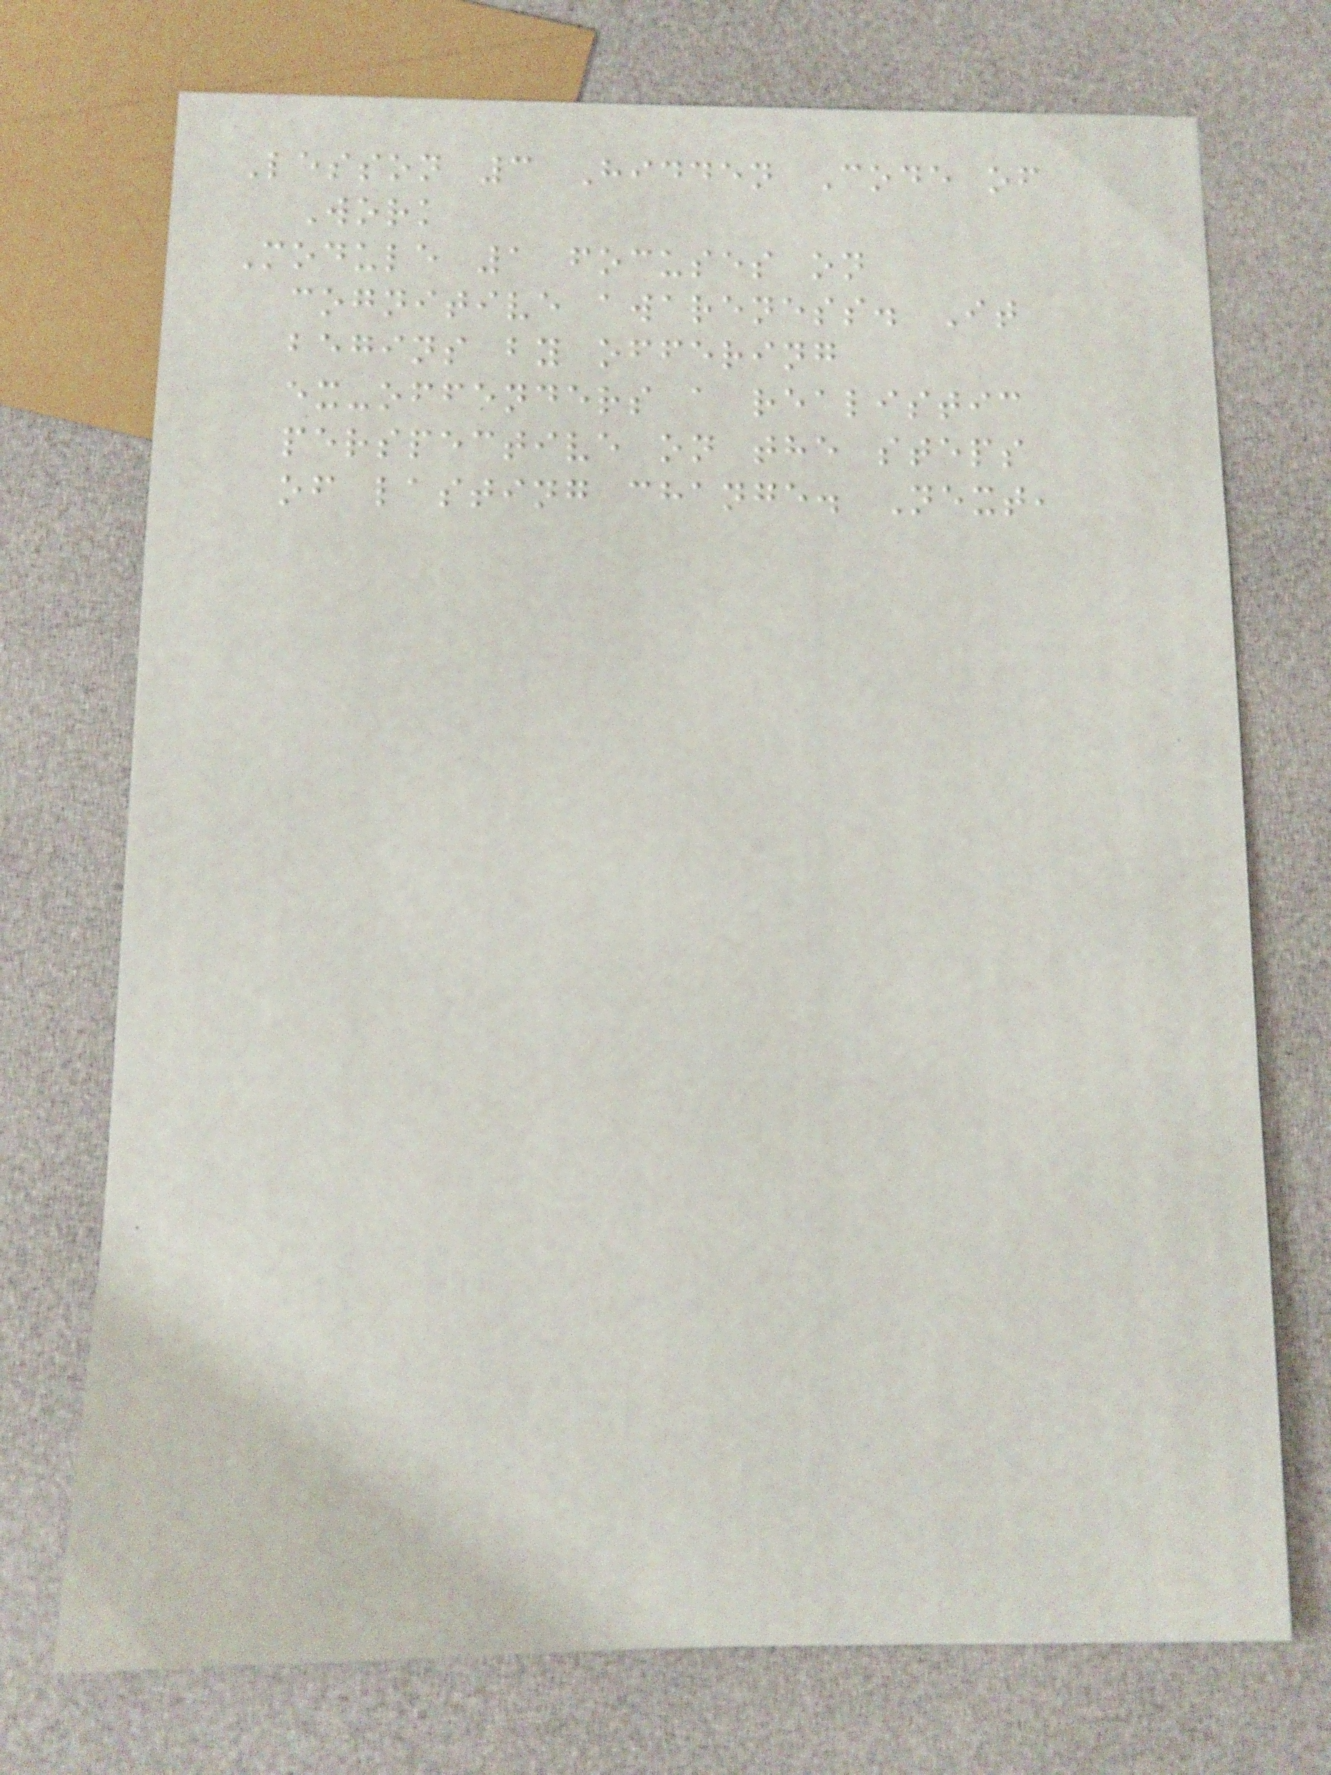Lesson 3 Hidden Code of
Work
Module 1 focuses on
cognitive awareness. It
begins by offering
ex-offenders a realistic
perspective on the steps
of lasting change. Next,
